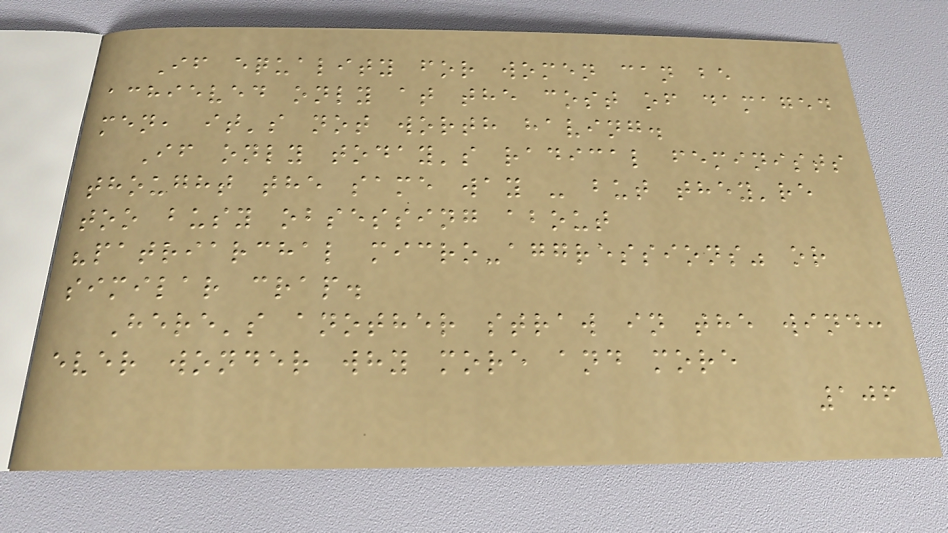If equality for women can be
achieved only at the cost of damaged
men, it's not worth having.
If only today's radical feminists
thought the same way - but they're
too busy obsessing about
"patriarchal micro-aggressions" or
similar crap.
Here's another straw in the wind:
ever wonder why more and more
106
